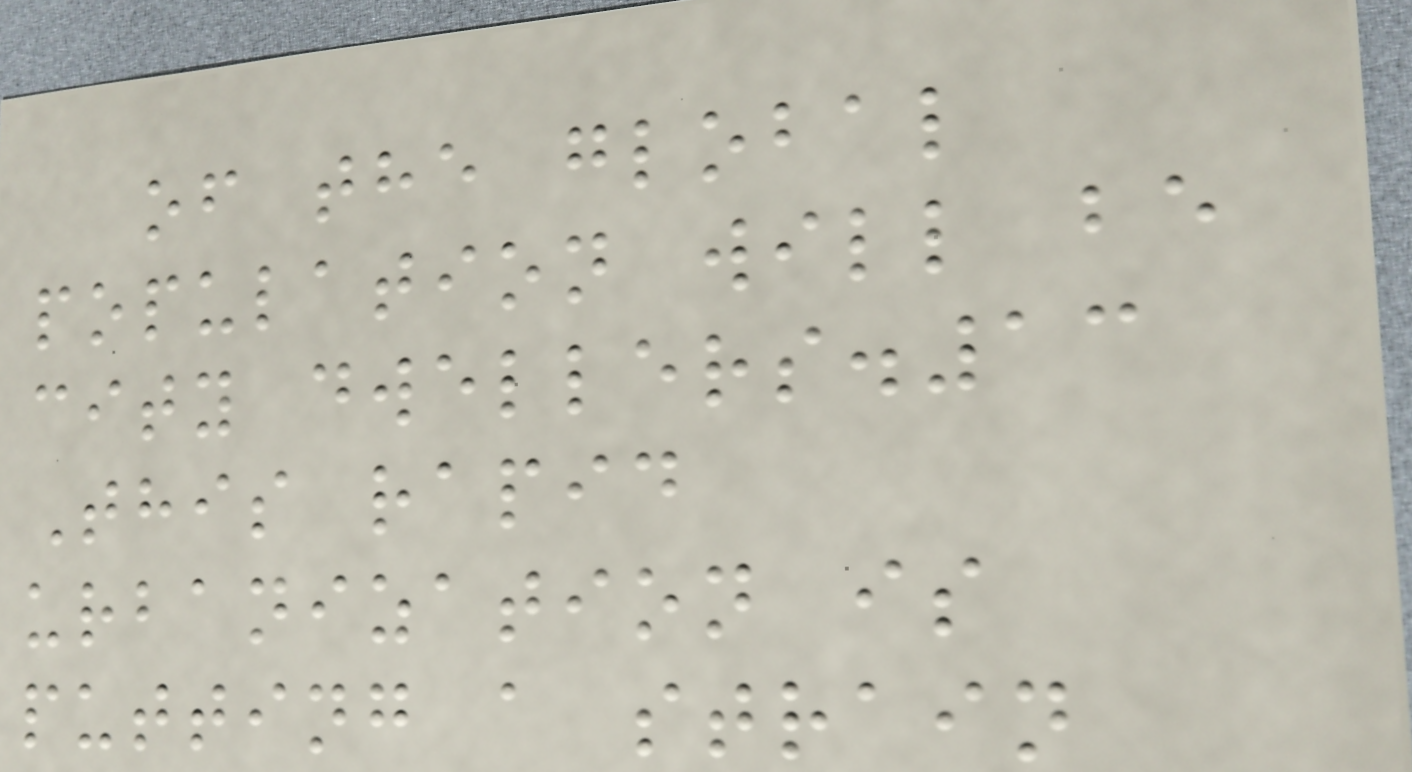of the global
population will be
city dwellers.13
This rapid
urbanization is
putting a strain
